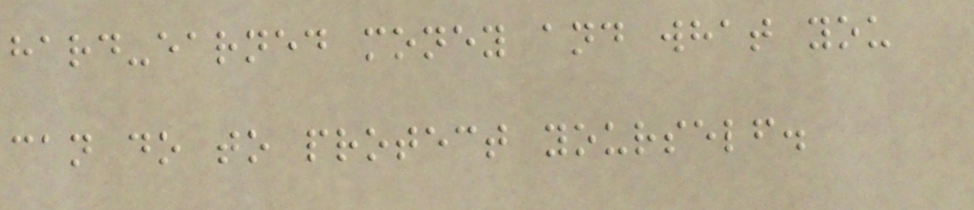hard-earned money and what you
can do to protect yourself.
